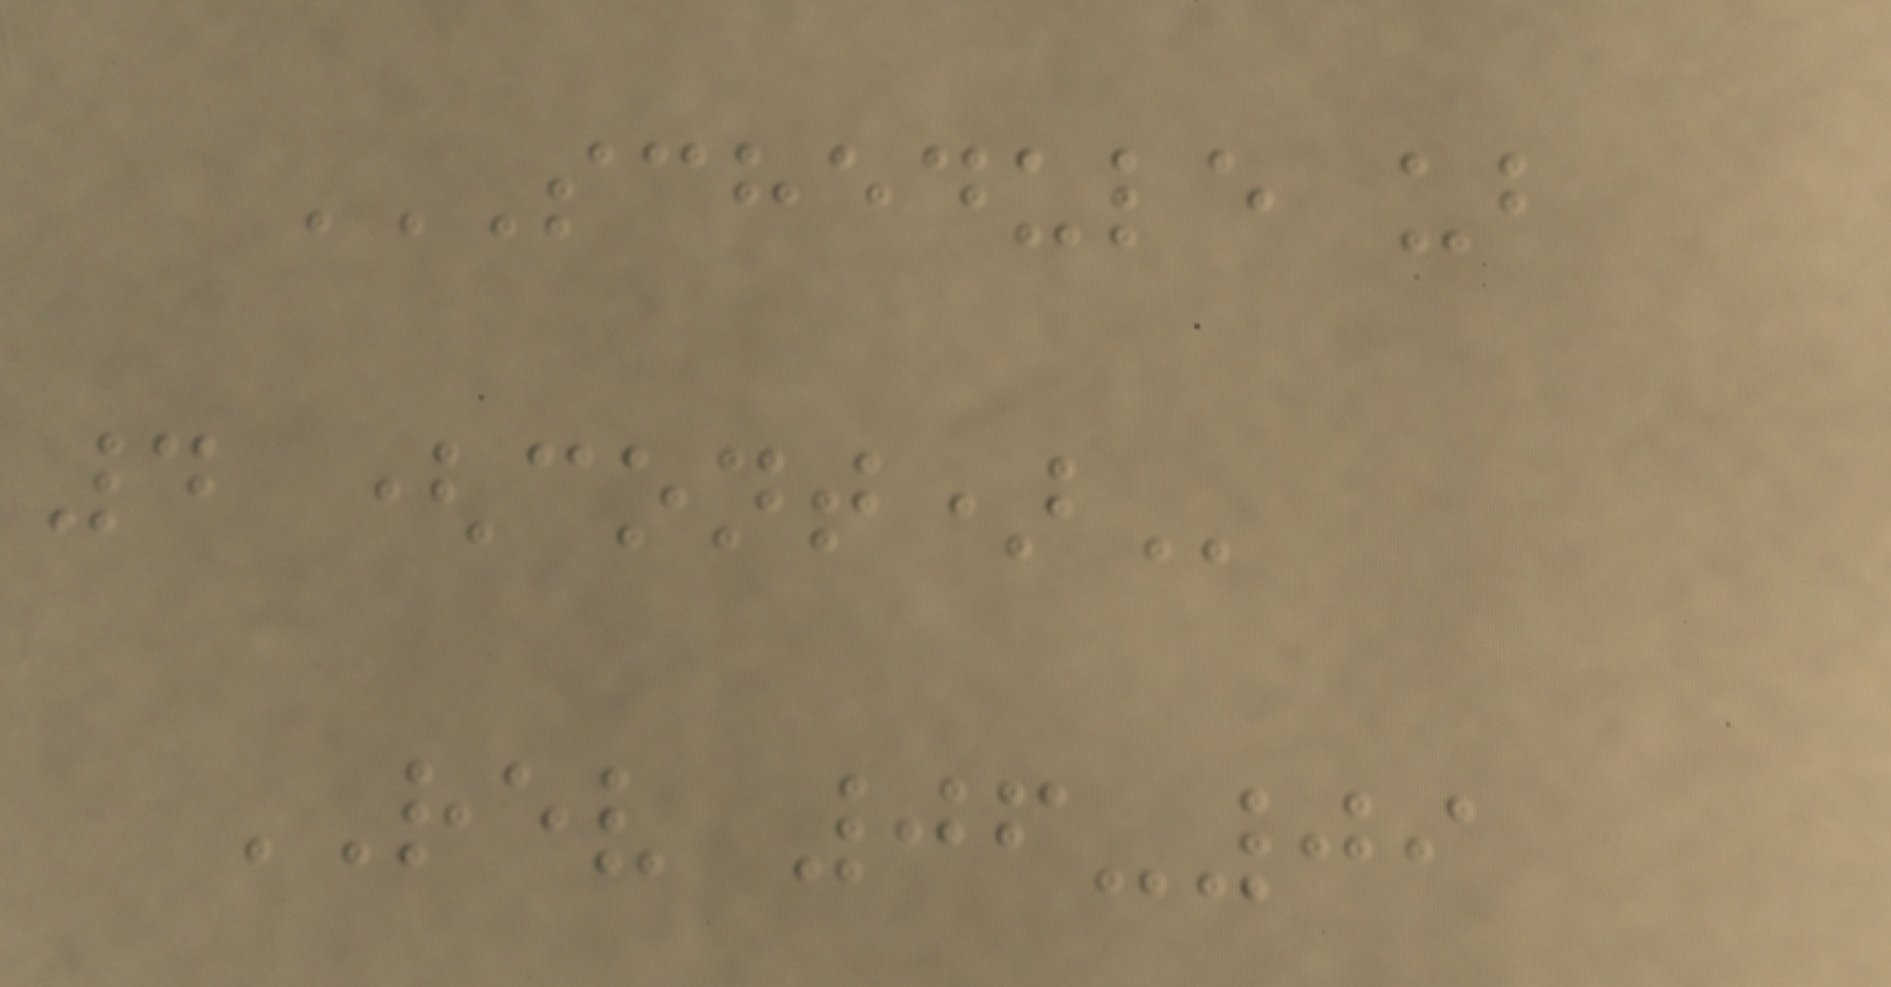SCHEDULE UB
4 (CONT)
REV 06-09
